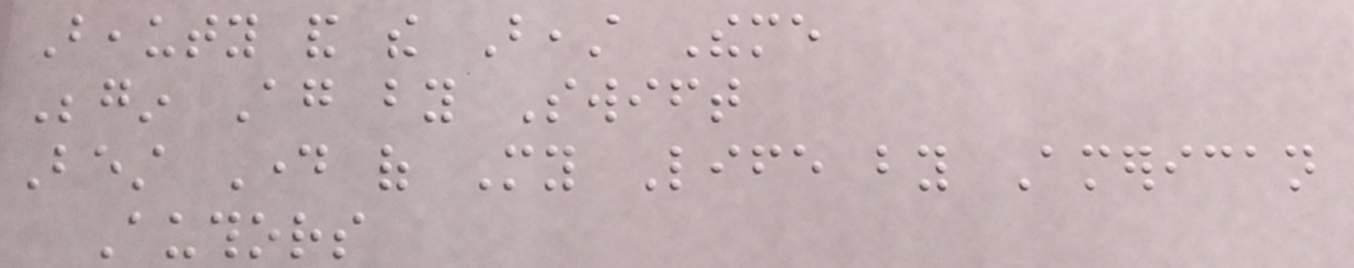Beauty and the Beast Theme
Begin Again by Swift
Best Day of My Life by American
Authors
